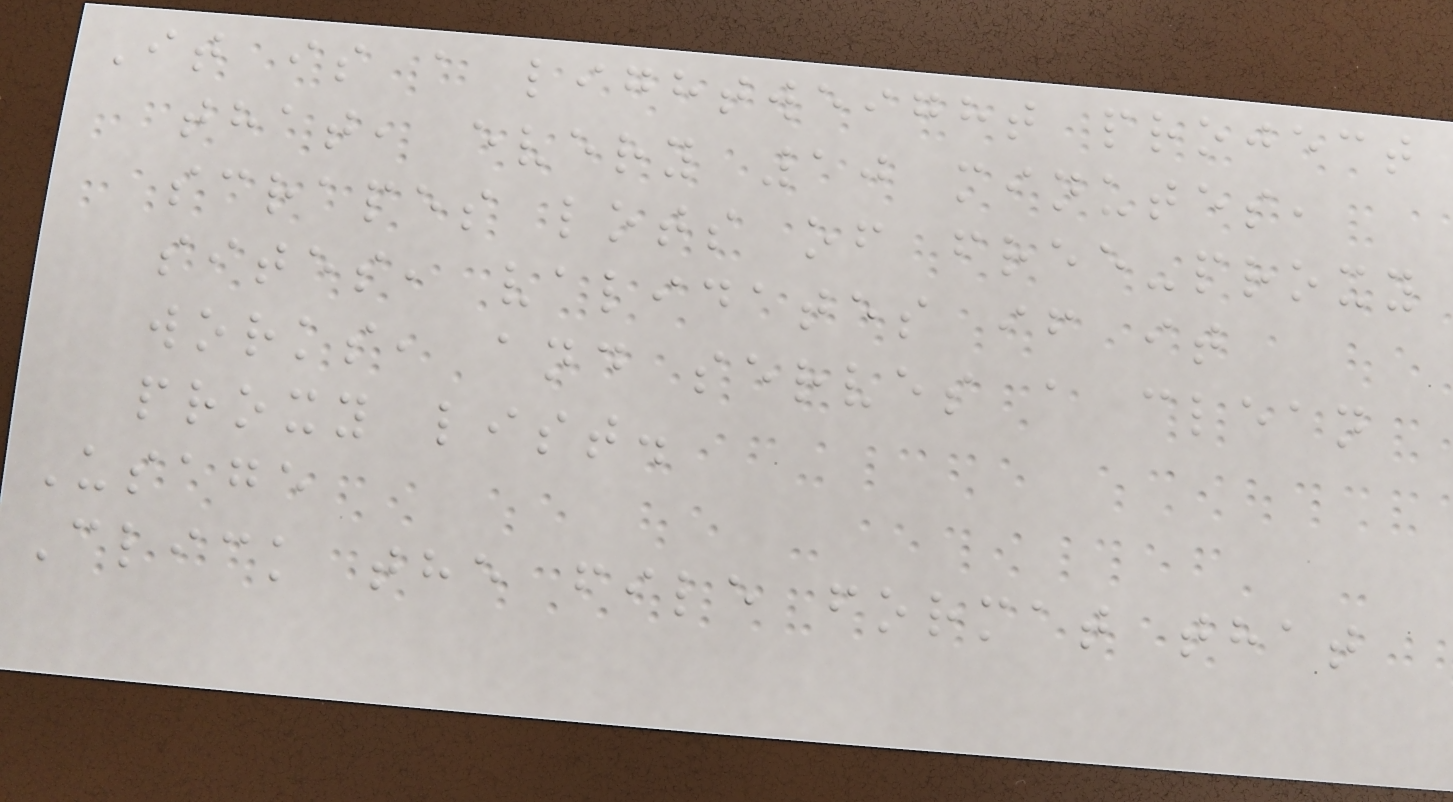It is a lightweight project
that, every 10 minutes,
scrapes lots of free-proxy
sites, validates if it
works, and serves a clean
proxy list.
Usage
Click the file format that
